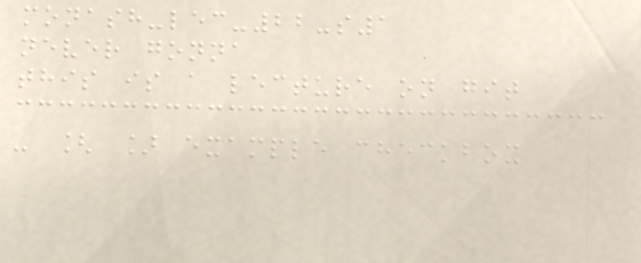monash-lec-22-s1
never gonna
this is a lecture on git
- [ ] example checkbox
